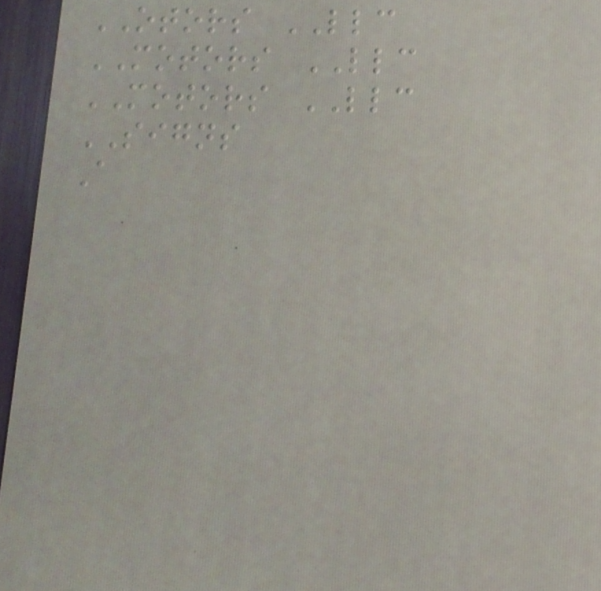OTORS LLC
MOTORS LLC
MOTORS LLC
SIGNS
A
